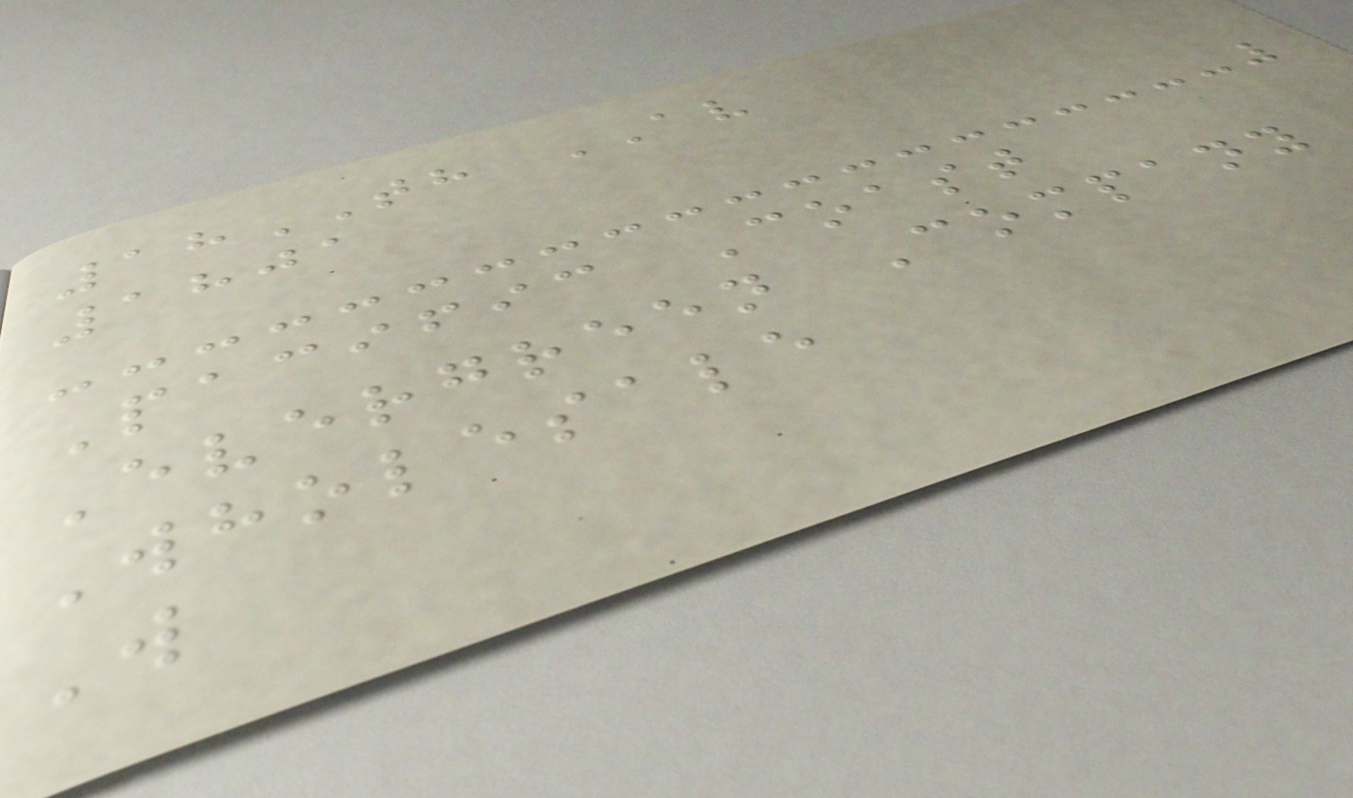18TH AV
1801
Pacific Coast
Evergreen Company
Wholesale
W
